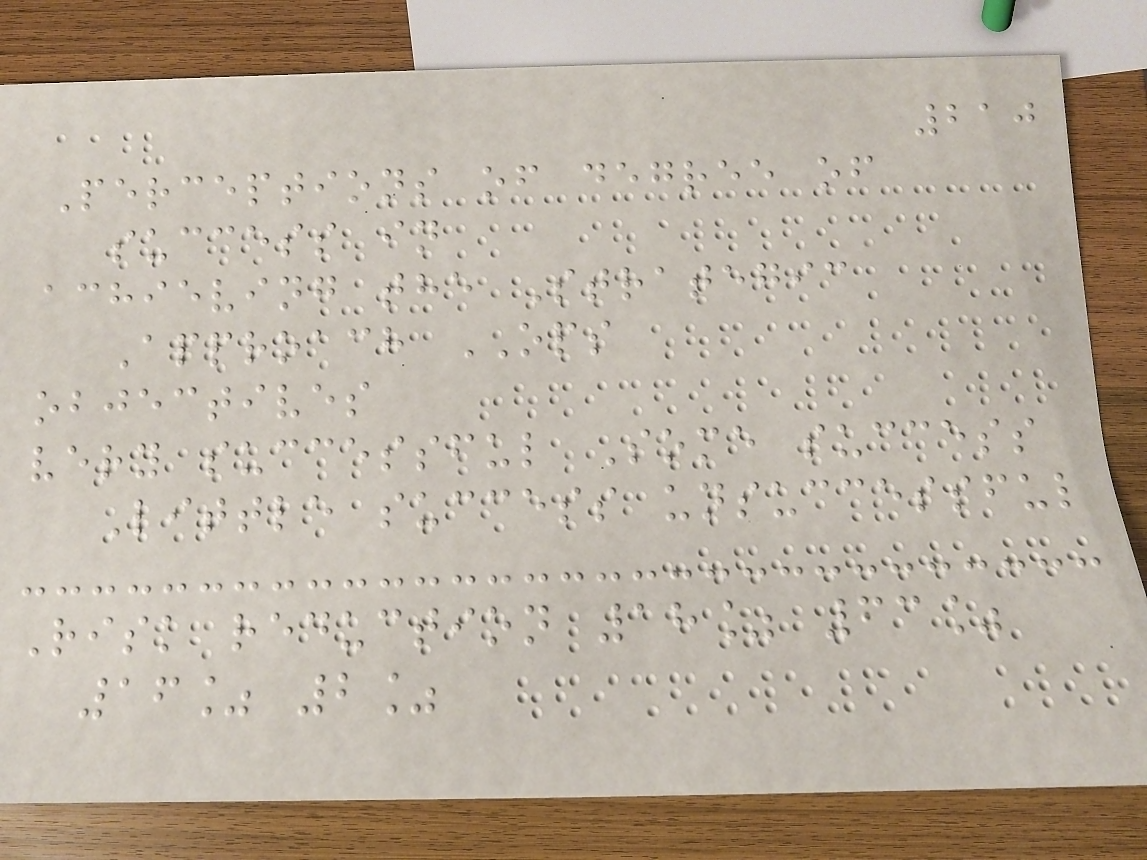210
Perceptions of degree of
success in
achieving the Strategic
Approach OPS
objectives
very successful Some success
Little success unsuccessful
Risk reduction 18% 63%
16% 2%
